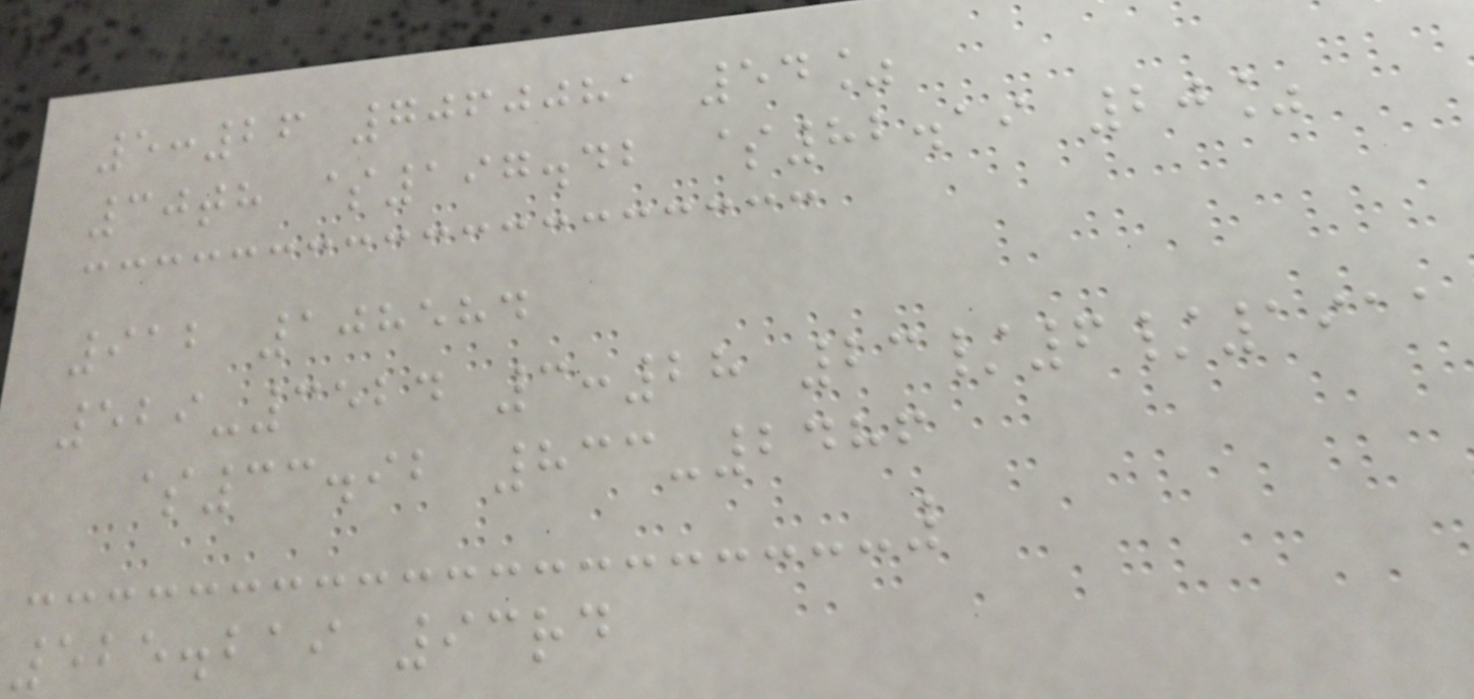5:26 7060081 54%
30th $197.42 $82.19 20%
912 108584
529-3524 3:28 23/6/1911
$33.92 833-2486
525.219 93rd
